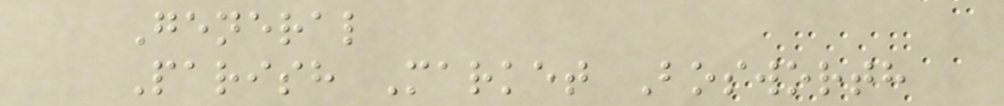General
Parish Market Bosworth
